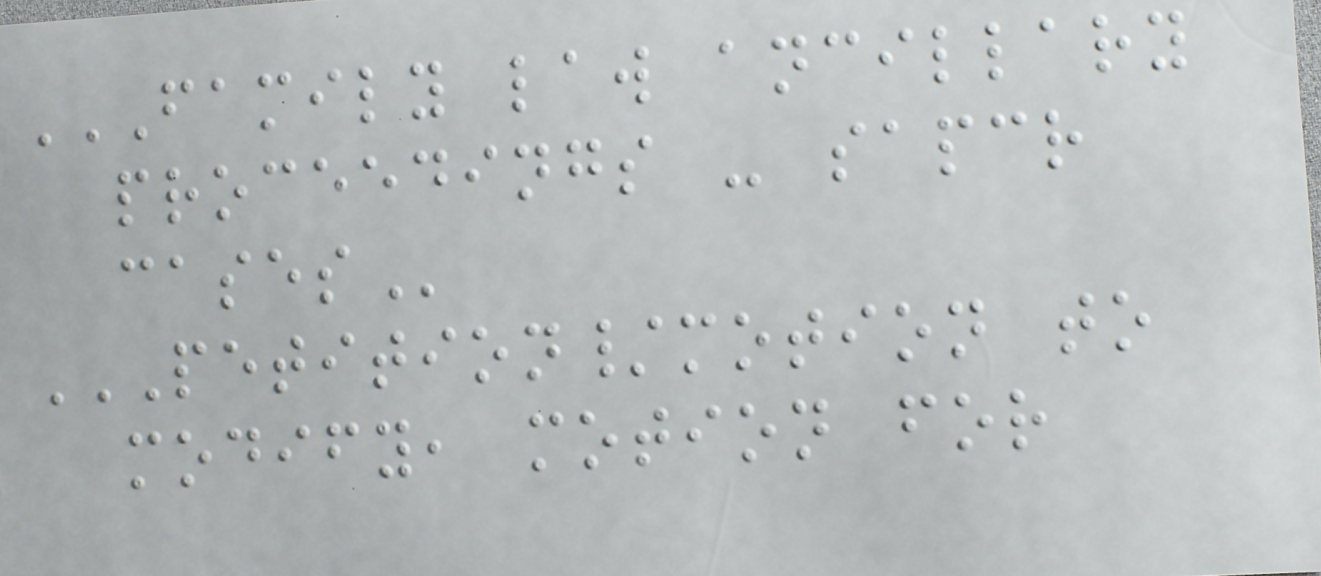FAMILY LAW ANCILLARY
PROCEEDINGS - SAPCR
CASES
PETITION/MOTION TO
MODIFY, MOTION FOR
